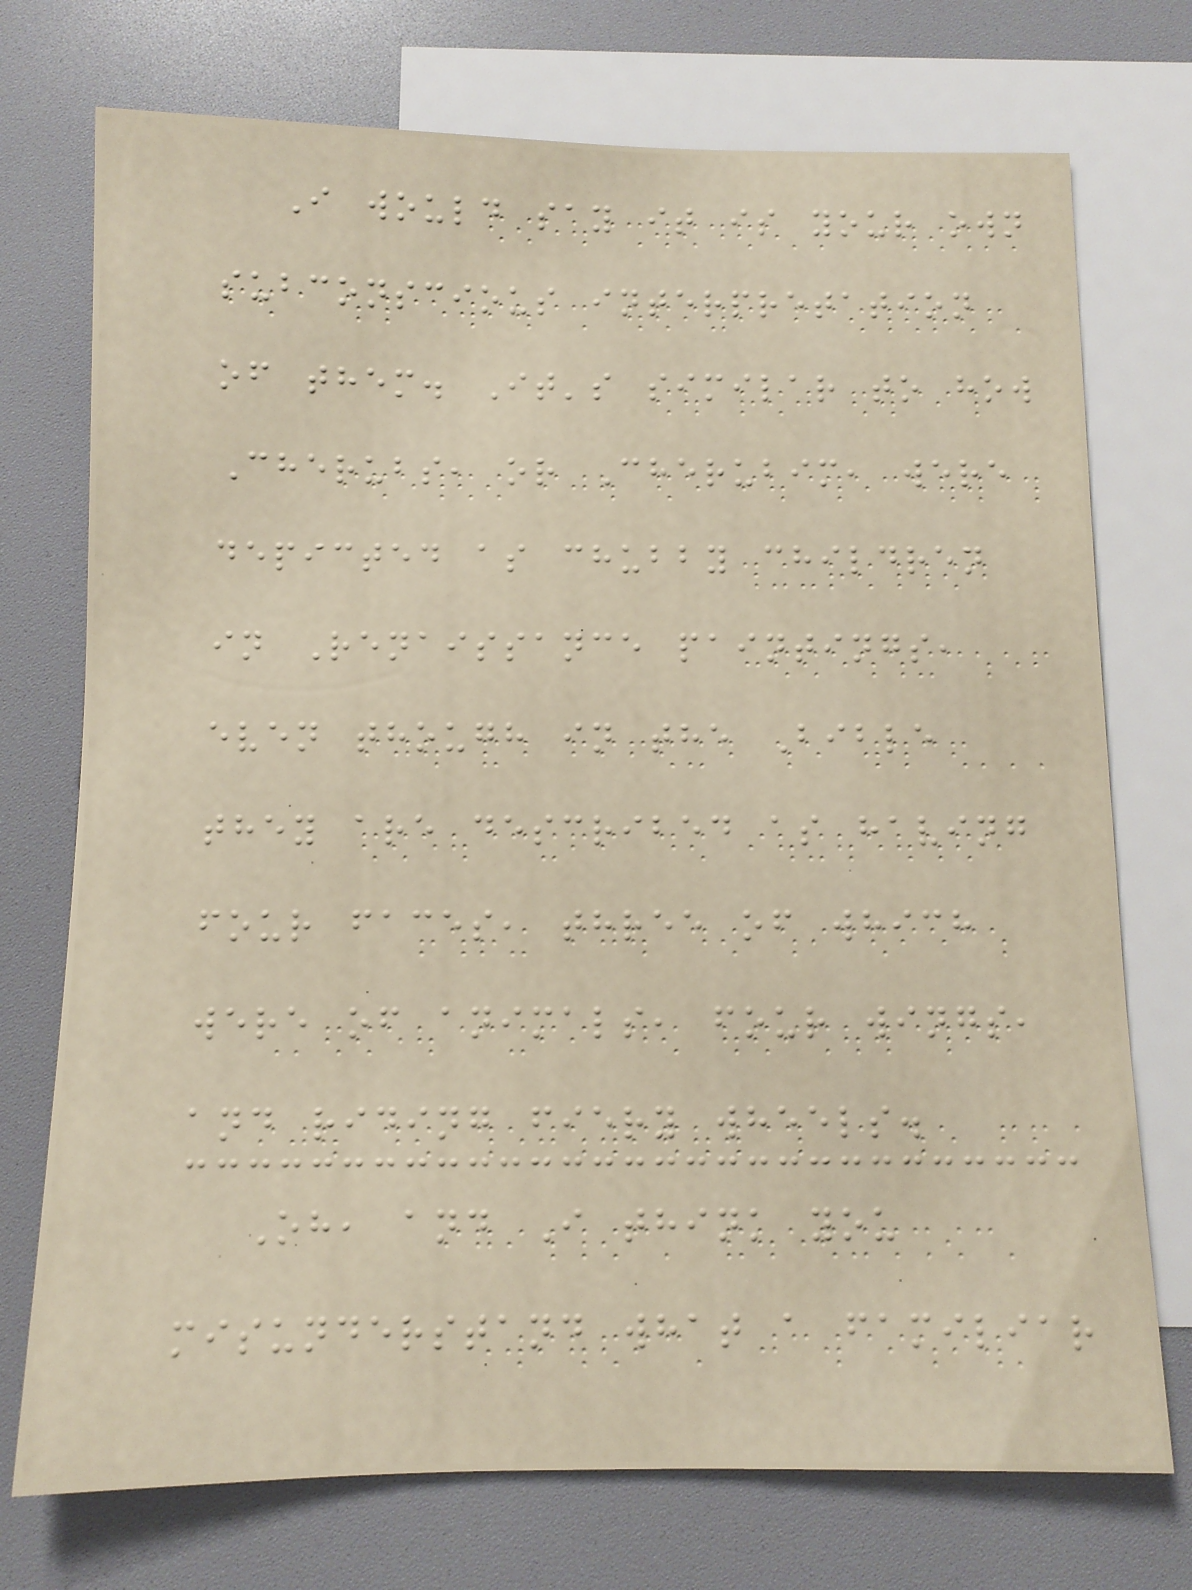I would say it is your own
subconscious interpretation
of them. It's similar to how
Cherubs, or Cherubim, were
depicted as chubby children
in Renaissance paintings,
even though in the Bible
they are described as having
four faces, three of which
were of animals, four wings,
and riding fiery wheels.
Oh, and I think you
misunderstand what a familiar
